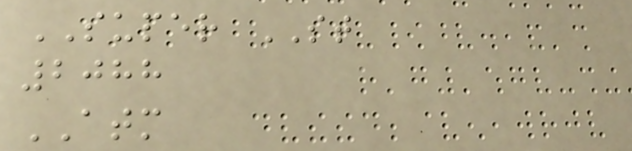SUPER ST
2088
ATM
